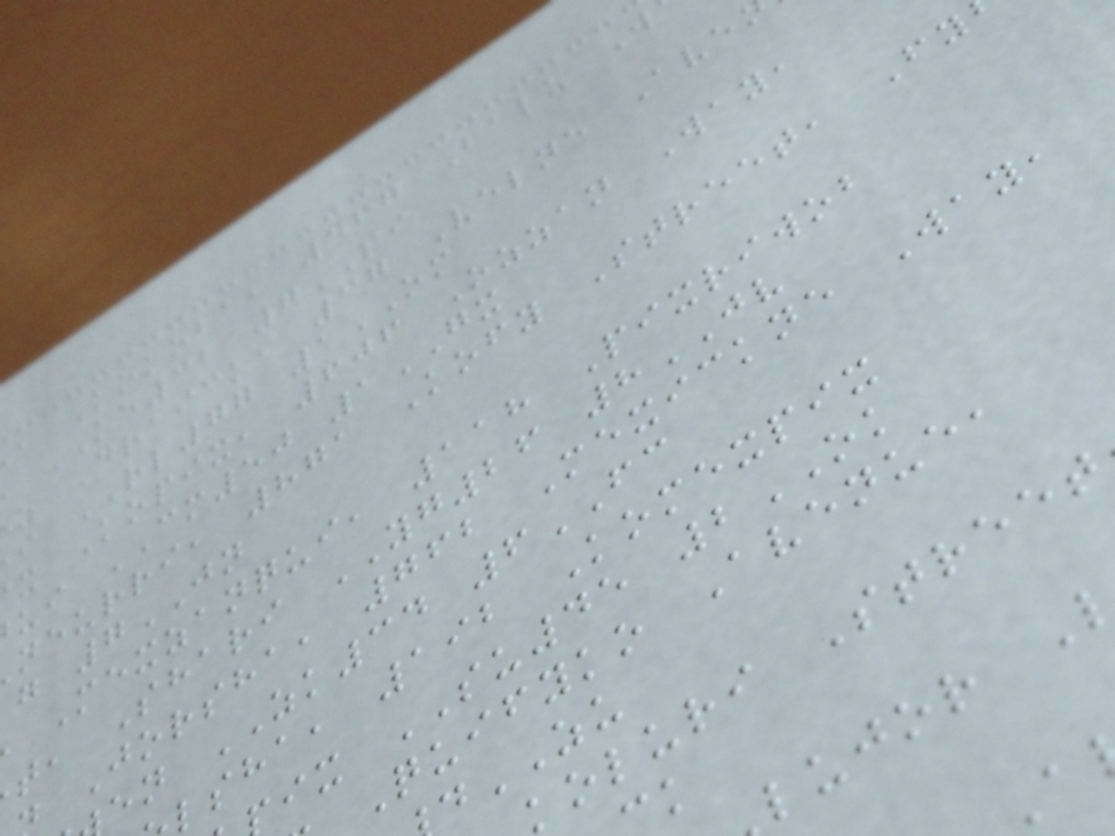a Kokoba, 467 Balu W
KE32 7PI
z Draick, 37 Velne Ave
i RL77 1OM
x Kopix, 606 Ozzan Way,
ui CM50 1GX
neurri, 871 Kofy Street, Fy
g 7JN
Mexzanqui, 118 Pixriwob
t, Shari YG26 8JV
Jorsha, 762 Mexickne Way,
en ZK34 6FC
lsha, 192 Komexpix
ix SU45 2OK
Quifyko Avenue,
koluri Street
